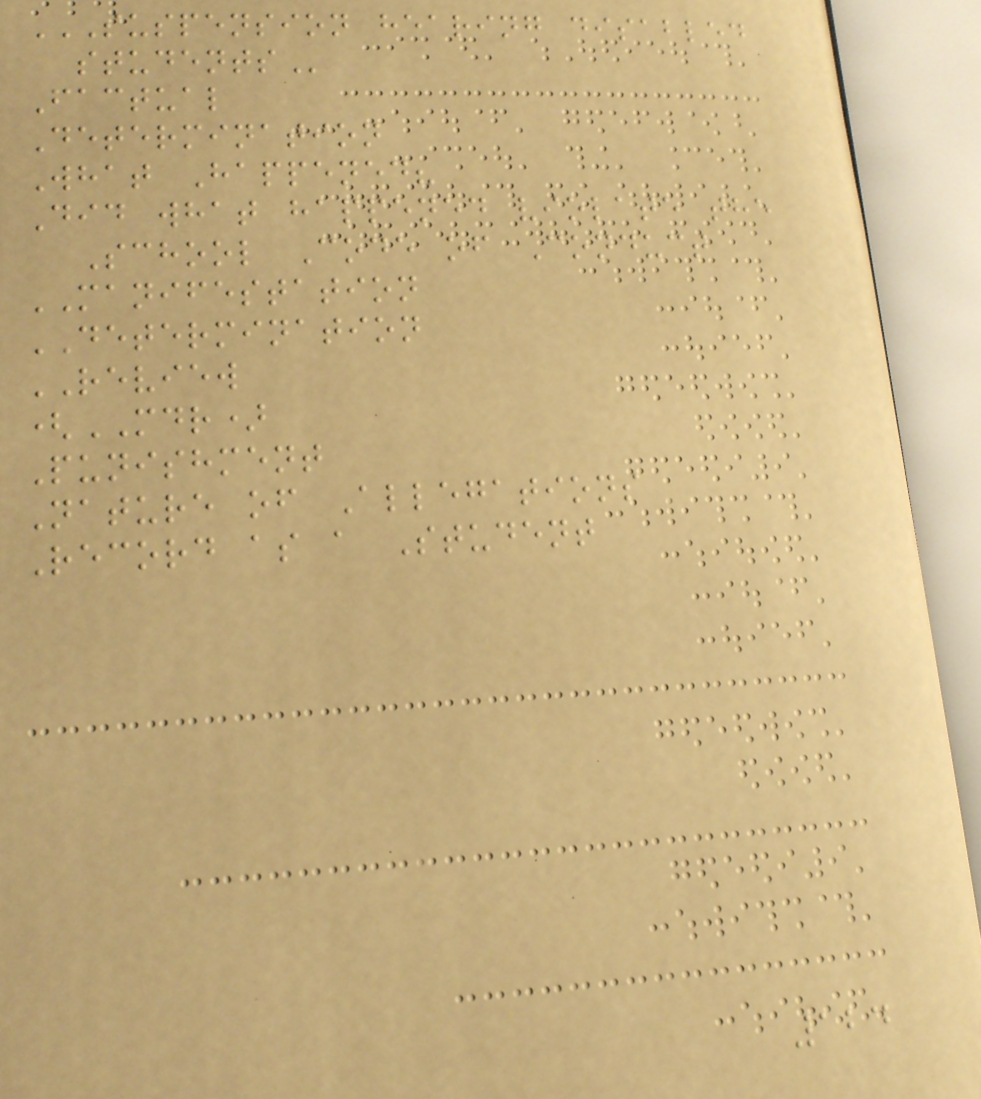SUSPENSION HEARING DISABLED
STUDENTS
Factual
Determination
What Happened?
Did what happened violate the
School Code of Conduct
MANIFESTATION
DETERMINATION
REVIEW
(MDR)
Punishment
Nature of Allegations
Record as a Student
124
